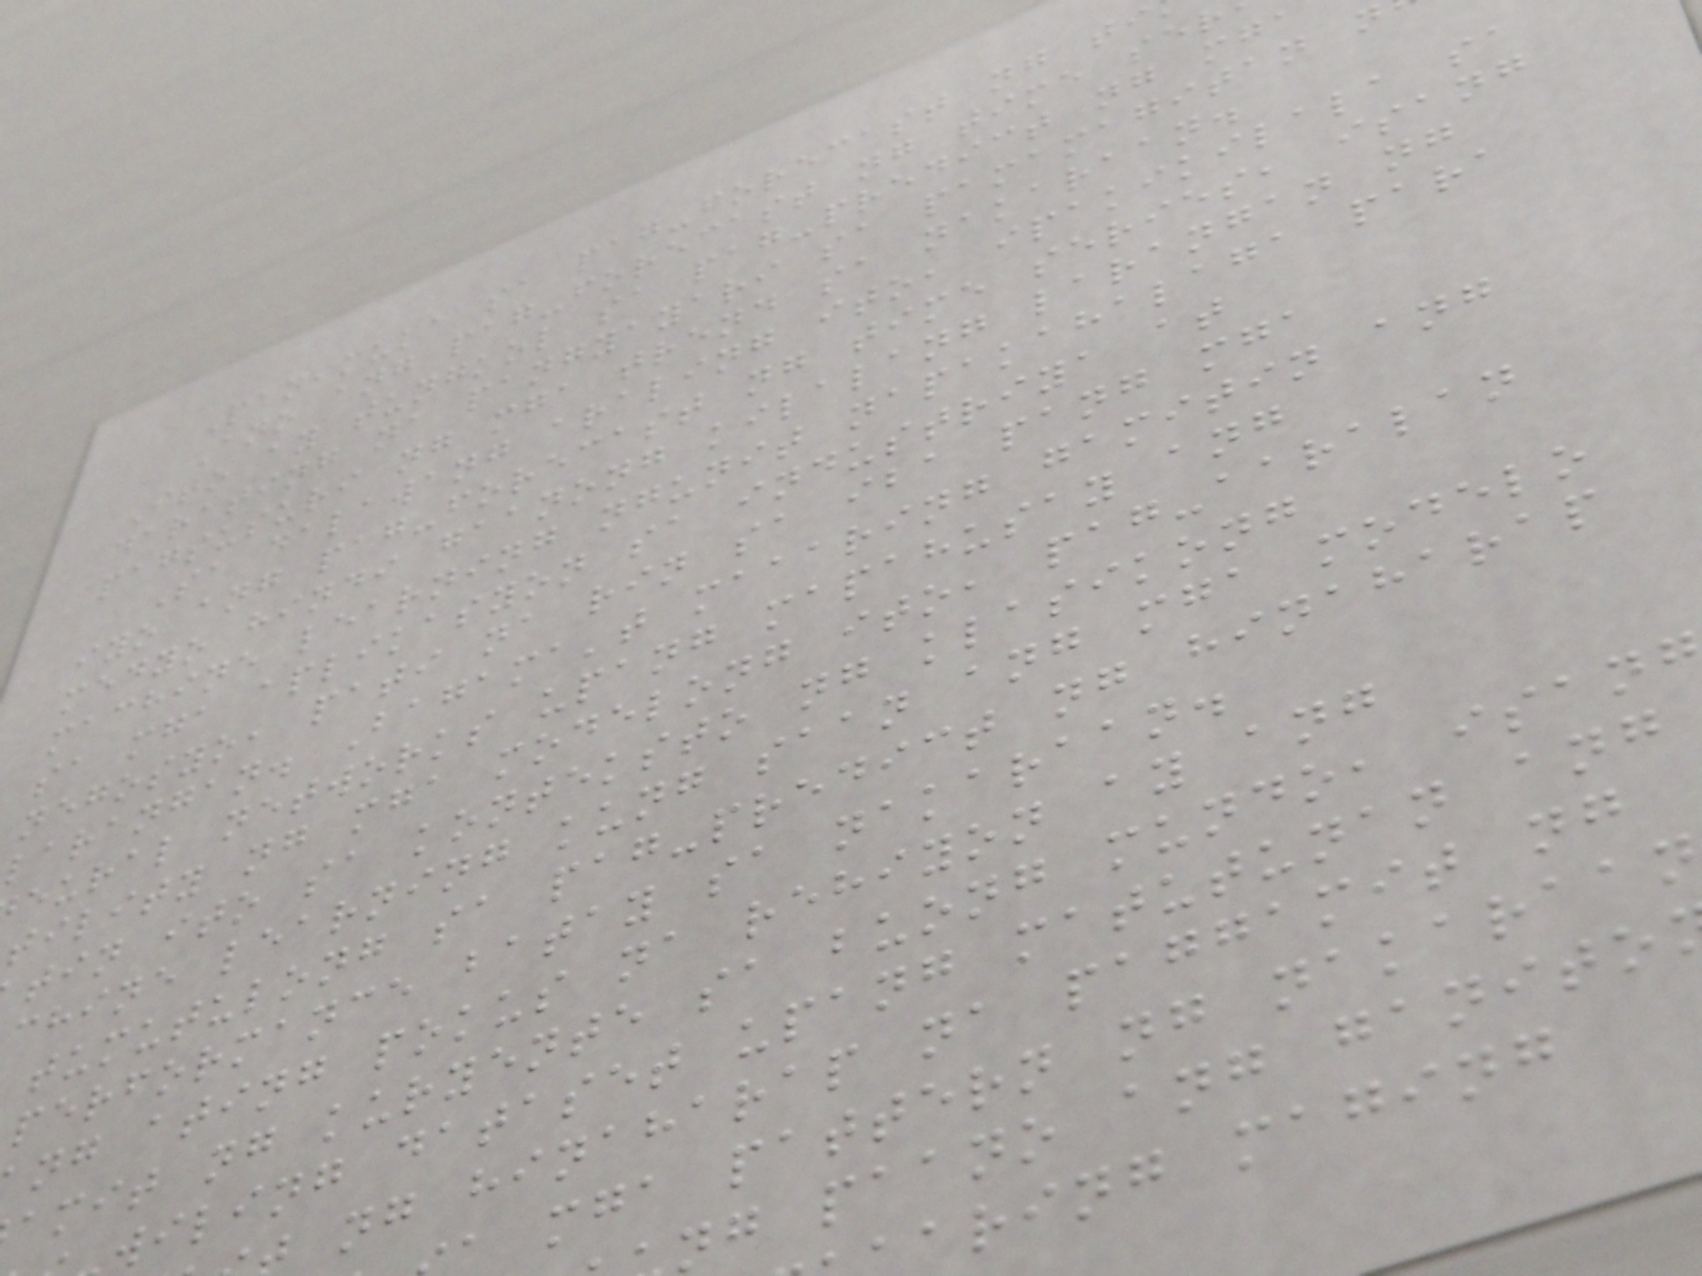Panimula sa pag-forecast ng ti
Ano ang pag-forecast ng time ser
Ito ay tungkol sa pag-predict ng mga
darating na pangyayari sa pamamagitan n
pagsusuri ng mga trend sa nakaraan.
Sa dalawang araling ito, ipakikilala sa
iyo ang pag-forecast ng time series, isang
medyo hindi gaanong kilalang larangan ng
machine learning ngunit napakahalaga para
sa mga aplikasyon sa industriya at
negosyo, pati na rin sa iba pang mga
larangan. Bagama't maaaring gamitin ang
eural networks upang mapahusay ang
tility ng mga modelong ito, pag-aaralan
tin ito sa konteksto ng klasikong
chine learning kung saan ang mga modelo
tumutulong sa pag-predict ng hinaharap
performance batay sa nakaraan.
ng ating pokus na rehiyon ay ang
amit ng kuryente sa buong mundo, isang
wiling dataset upang matutunan ang
ng hinaharap na paggamit ng
mga pattern ng nakaraan
ng paano ang ganito
aring maging
